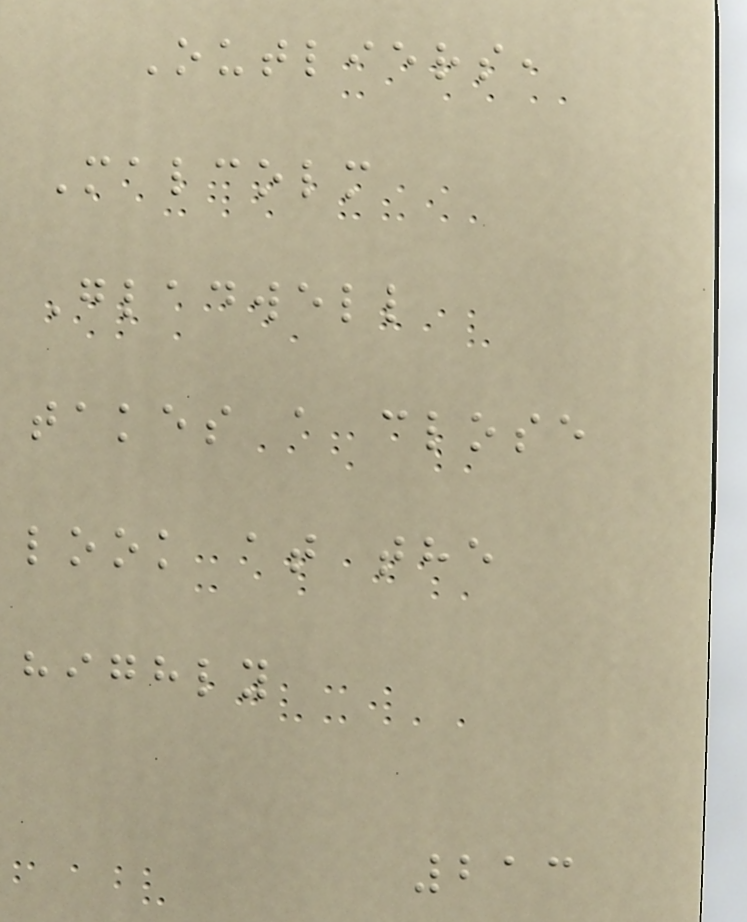Outliers,
Malcolm
Gladwell
takes a close
look at the
highly
213
